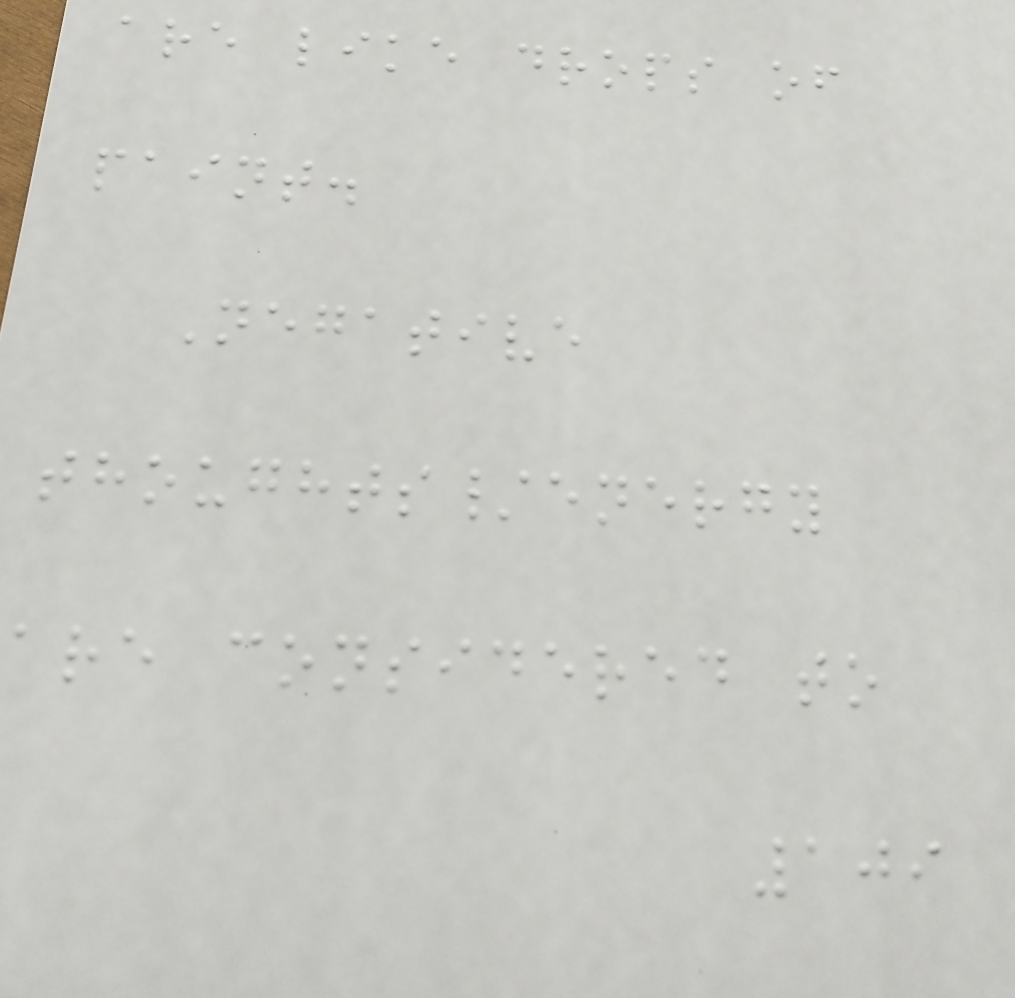are like drops of
paint.
Negative
thoughts/energy
are considered to
109
